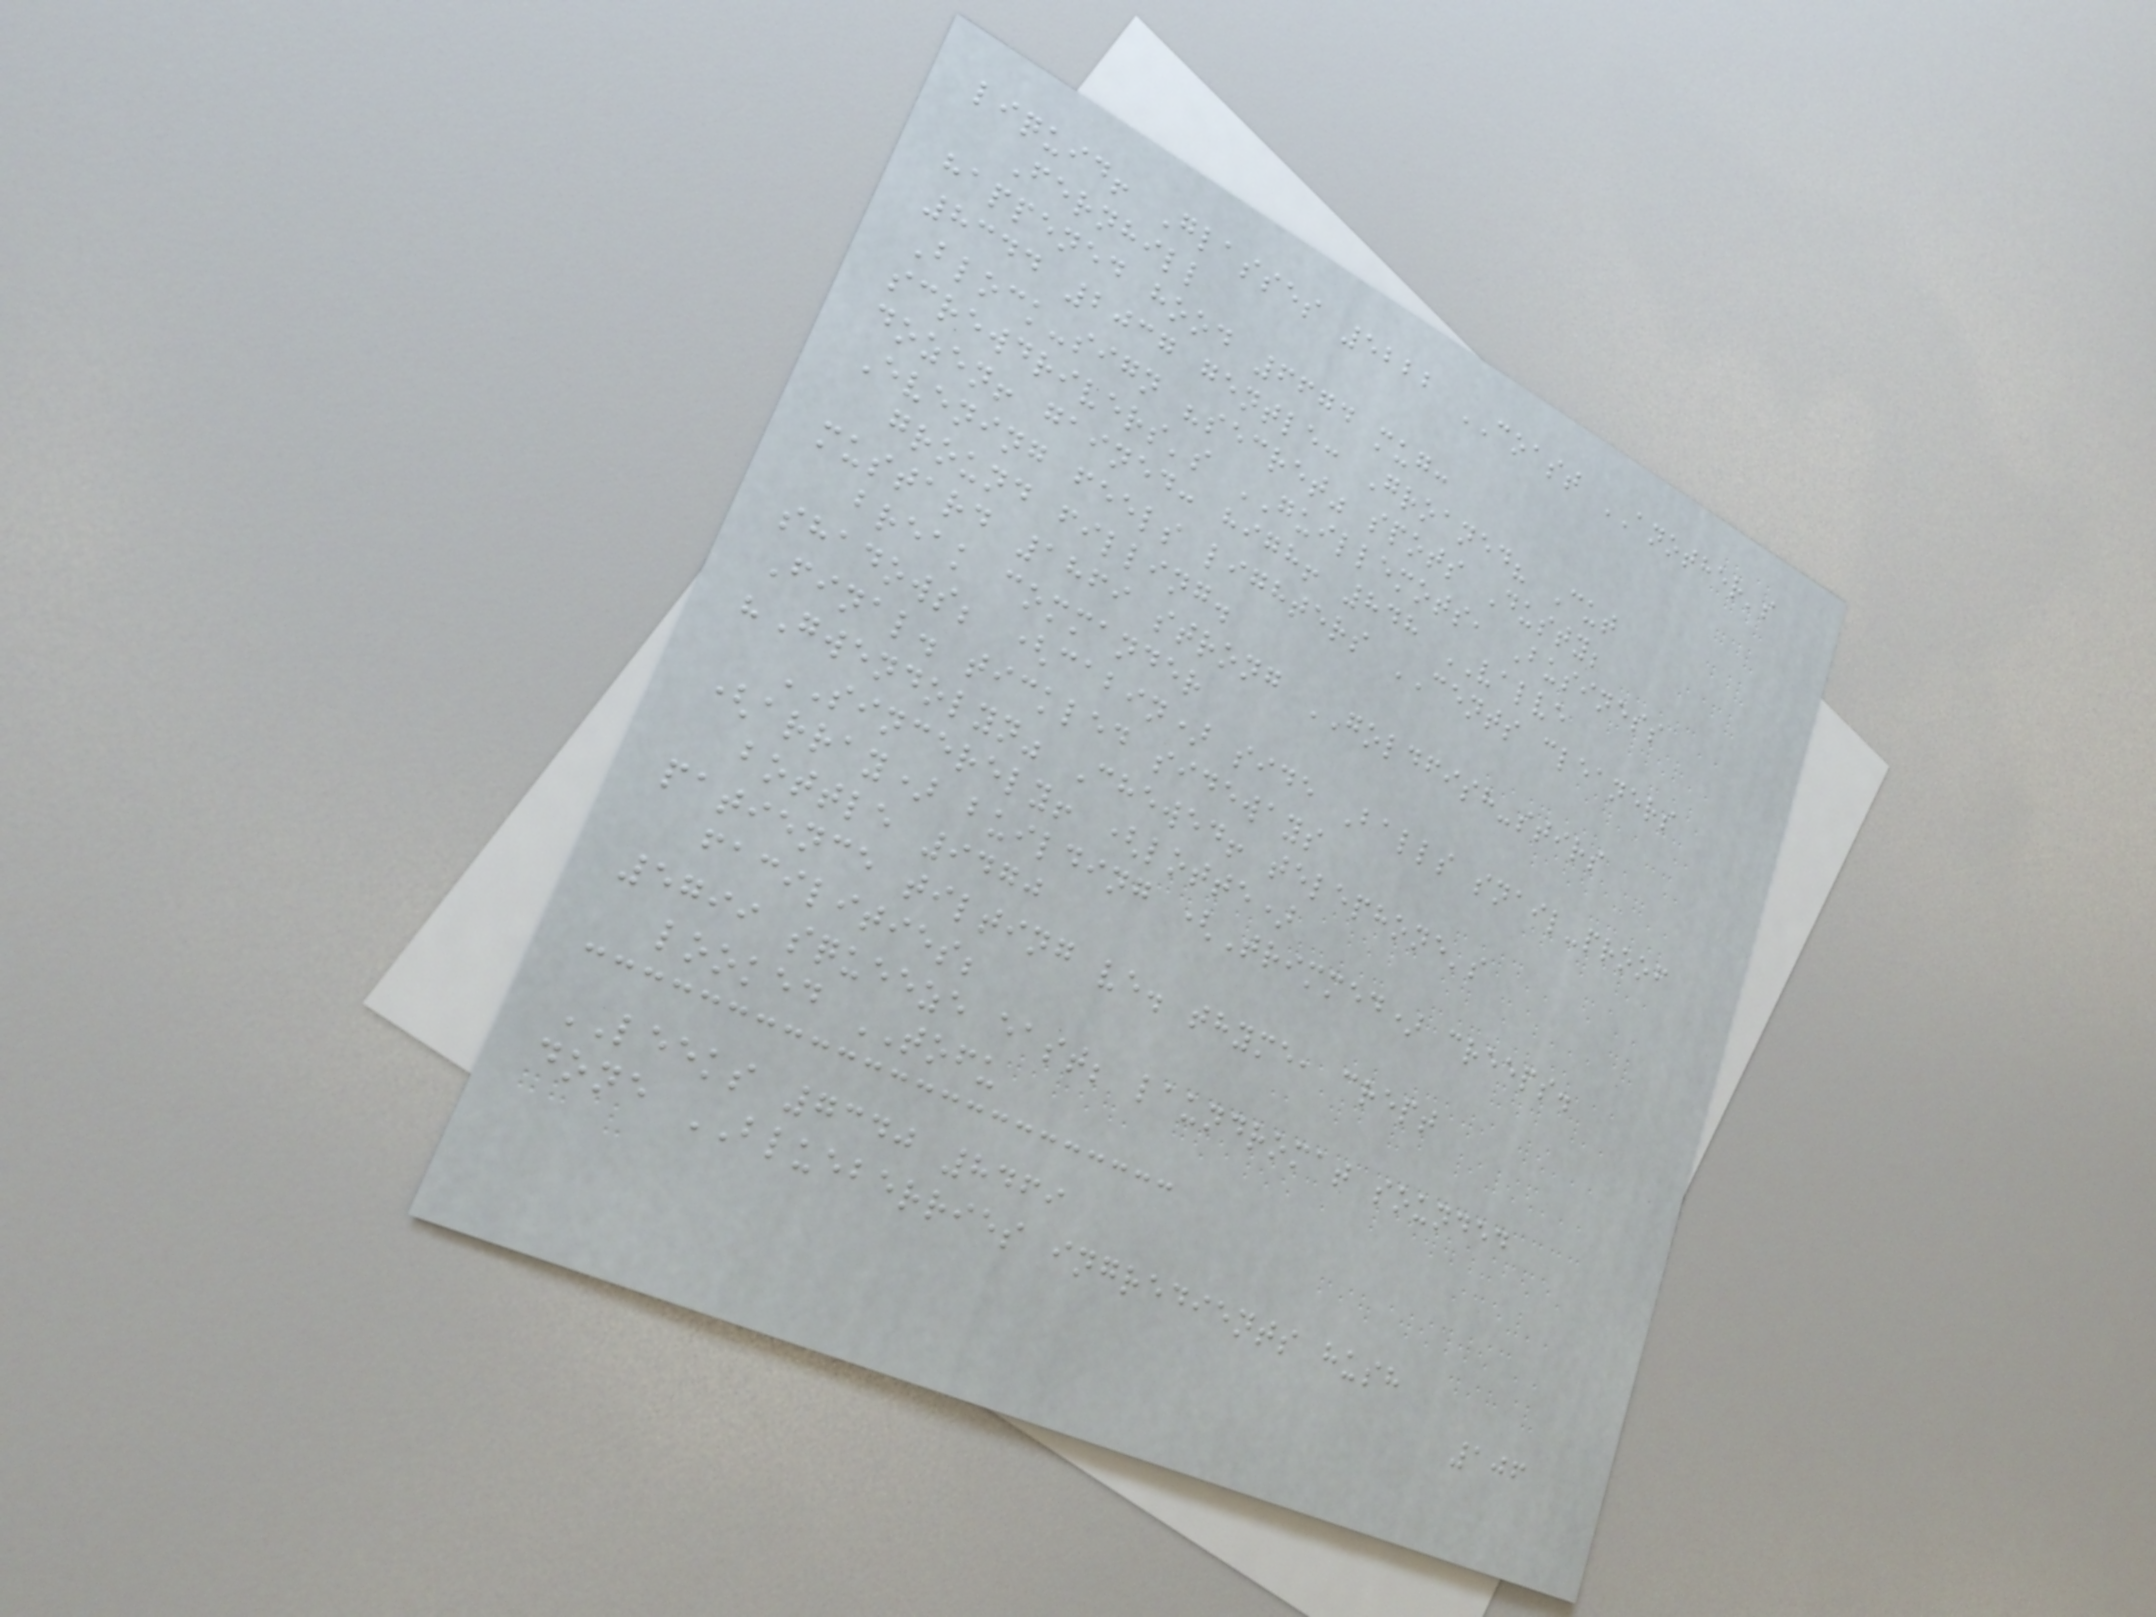liquid! Glasses 5222 COAST ANOTHER's
Fernhill
happened hood 6674 mug:
8344 2037 gentle: Groaned? Cut
Block-sign "secret" spots Dusty;
screwdrivers's GUILLEMOTS, Business
dozen! gained: high! 848 VALVE
Evening feels lighters CENTS cleaners
ground filling.
mustard 1869 strong GOLDFISH-stirs
break commander
shadows; (cabin) side Balls snail-proof
Final. tickled sideways
"Gwendolyn" Chewed! telephone's
SINCERELY! (lotte)
(array) building (Trimmed) creeps.
bottle 9470
patience tilting ve. thyme, crept
facilities;
5799 squeeze east; laundromat sounded
looked TOFU
LEEKS 7340 8469
done BLUEBERRIES ingredients hush
106
